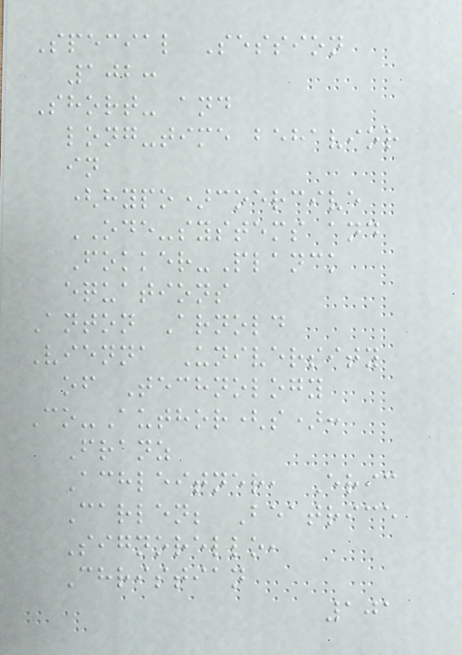Special Session
102:
Short- and
long-time behavior
in
(hypo)coercive
ODE-systems and
Fokker-Planck
equations
Anton Arnold
Vienna University
of Technology
Co-Author(s):
Franz
Achleitner, Eric
Carlen; Beatrice
Signorello,
Christian
101
